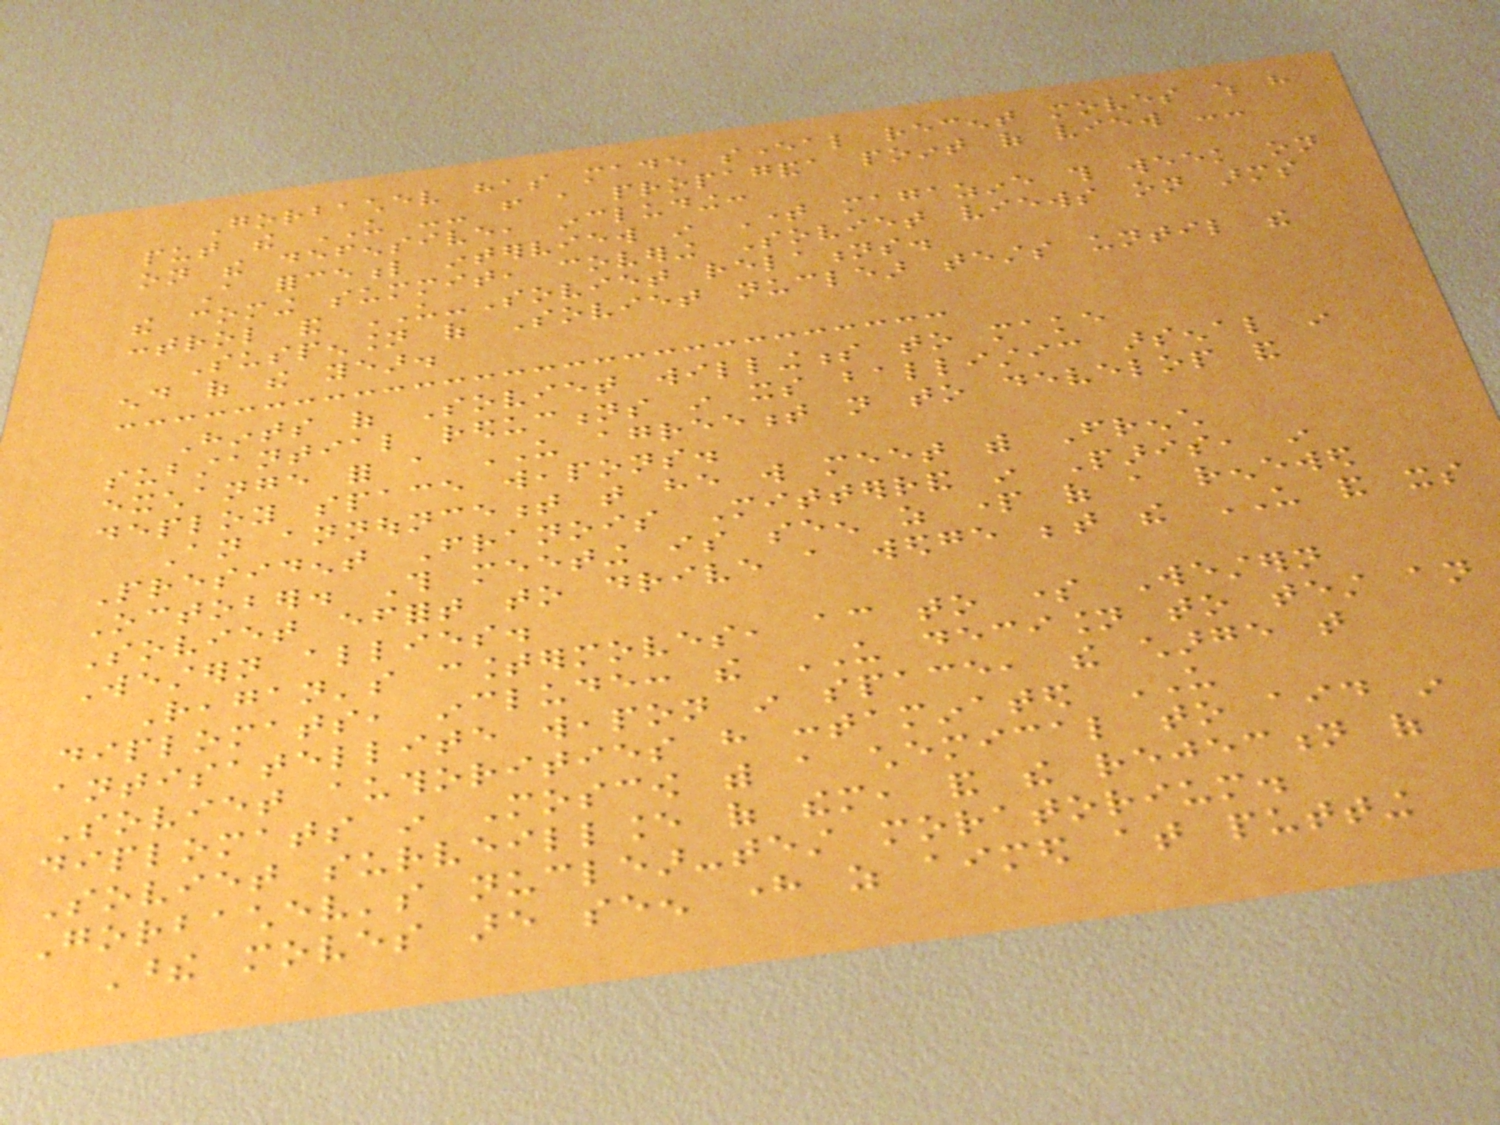Gorbachev has made several recent moves which have
put the US -- from a propaganda point of view --
on the defensive, including:
A forceful interview in Time magazine this week on
the coming summit, covering Soviet views on arms
control and US-Soviet relations.
Suspension of Soviet nuclear tests until the
end of the year.
Hints of Soviet willingness to make
substantial reductions in its ballistic arsenal in
exchange for a US agreement not to develop and
deploy space weapons.
An announcement that he will meet with French
President Franois Mitterrand in Paris, in
October. This meeting is seen as part of a renewed
Soviet effort to drive a wedge between the US and its
Western allies.
Reagan's countermoves, according to some Western
diplomats, include: the US decision to test an
antisatellite weapon in space, the charge that
Soviet authorities have contaminated US
diplomats in Moscow with a chemical to aid in
Soviet surveillance of them, and the rejection of
Gorbachev's nuclear-test moratorium.
These moves are seen here as aimed at putting
